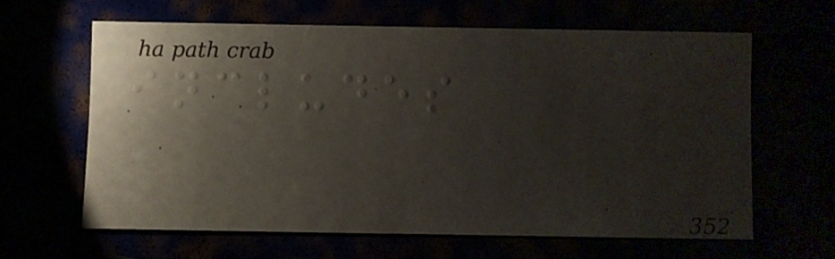includes
